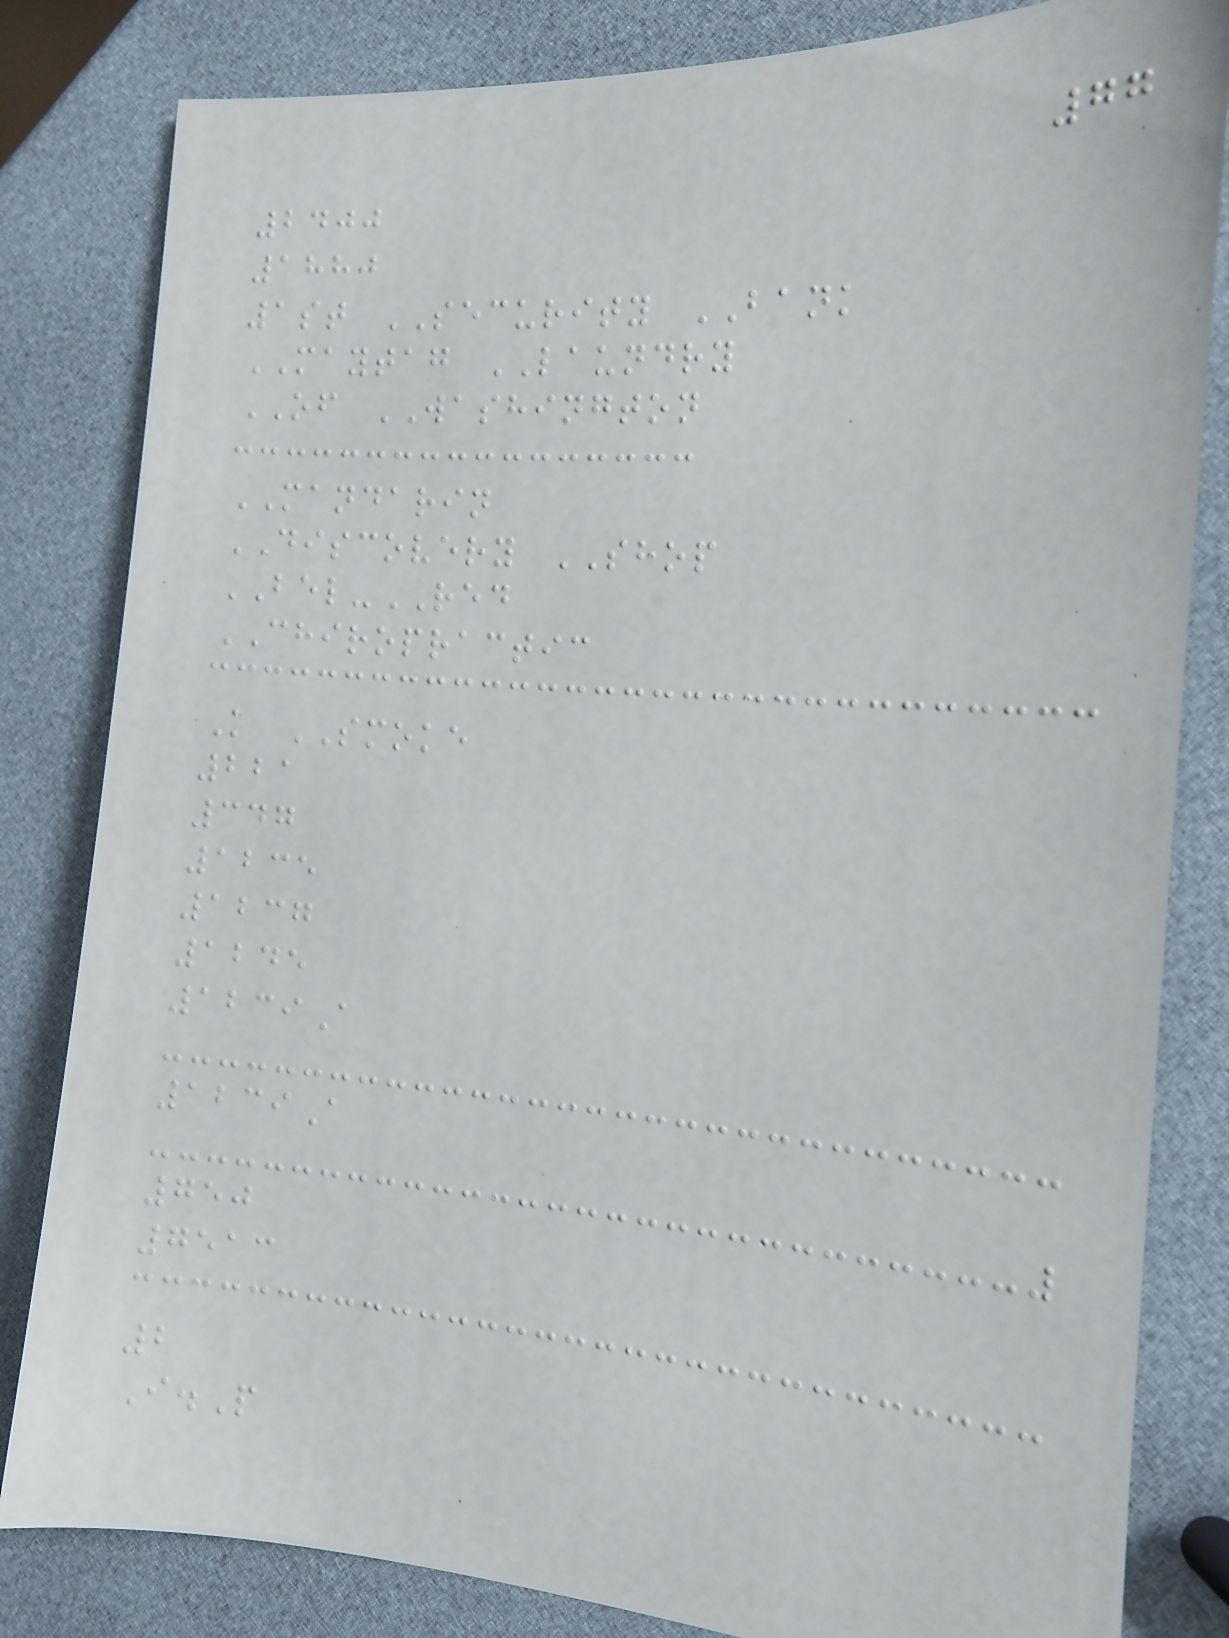77
2400
1880
1st SECURITY BANK
MAYTAG LAUNDRY
OF WASHINGTON
MANDARIN
DISCOVERY SHOP
BEL-RED
CHIROPRACTIC
K SMOKE
221
347
1235
1237
1245
1239A
1239A
750
7513
2
I.P
